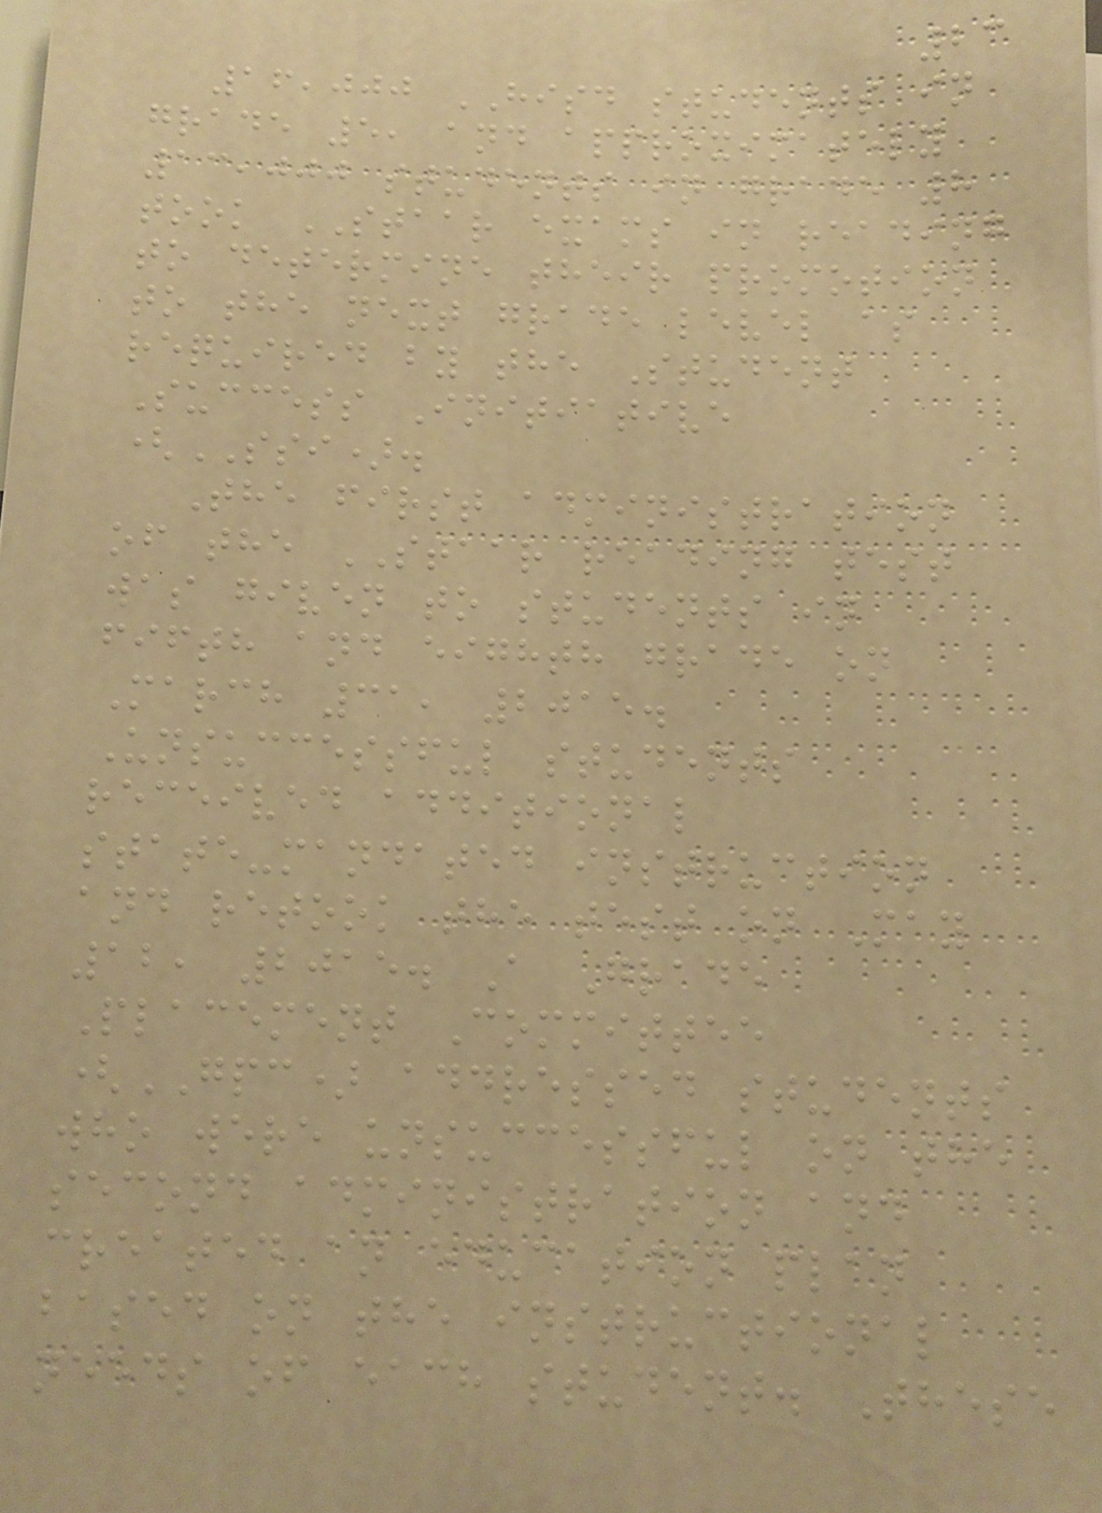23
16,000 HISD students in
grade 5, and approximately
13,000 students in grade 8
took STAAR exams in reading
to determine their promotion
to the next grade level as
required by the Student
Success Initiative
(SSI).
The first administration
of the STAAR reading test
was given to students in
fifth and eighth grade on
March 31, 2015.
Unsuccessful students
received additional
state-mandated instruction
and retook the test on May
12, 2015. A Grade
Placement Committee
(GPC) addressed students
who were unsuccessful on the
second administration and
created an education plan
based on the instructional
needs of each student. These
